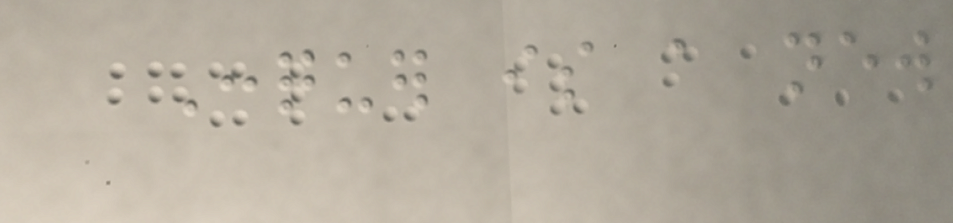Conquer is a new
